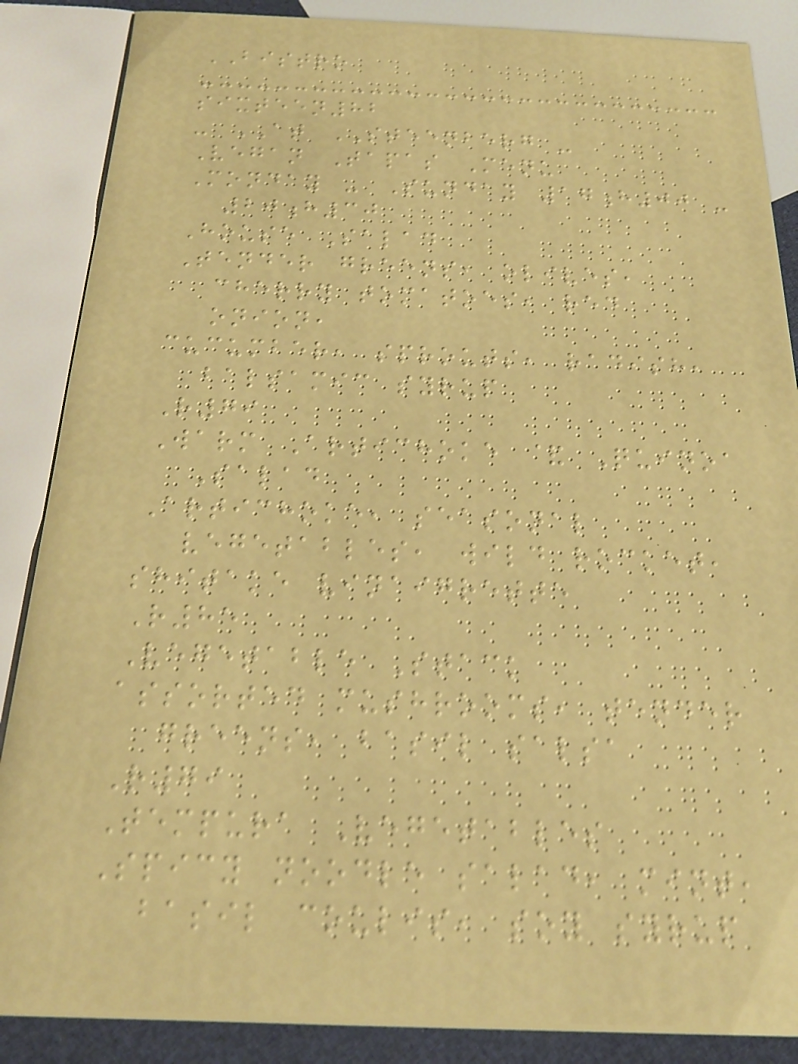BISTRO
sixteen82
- AT STEENBERG -
Vegan Tapas Menu
Monday - Sunday 17h00 -
20h30
House Salad
Tender greens, olives,
cherry tomatoes, red
onion,
cucumber, sprouts, radish,
balsamic syrup
R79
Warm Artichoke & Quinoa
Salad
Artichoke, seasonal
vegetables, wild rocket,
shitake vinaigrette
R85
Vegetable Stack
assorted mushrooms, tender
greens, basil salsa
R79
Tempura Vegetables
Spicy noodle salad, mint,
basil coulis, soy syrup
